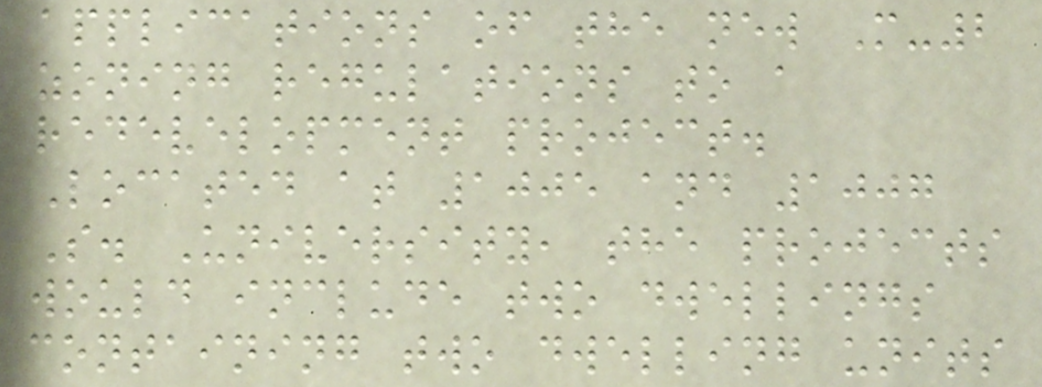applications of the new M-2
zoning regulations to a
redevelopment project.
Located at 1005 and 1007
S. University, the projects
would include two dwellings
containing two dwelling units
